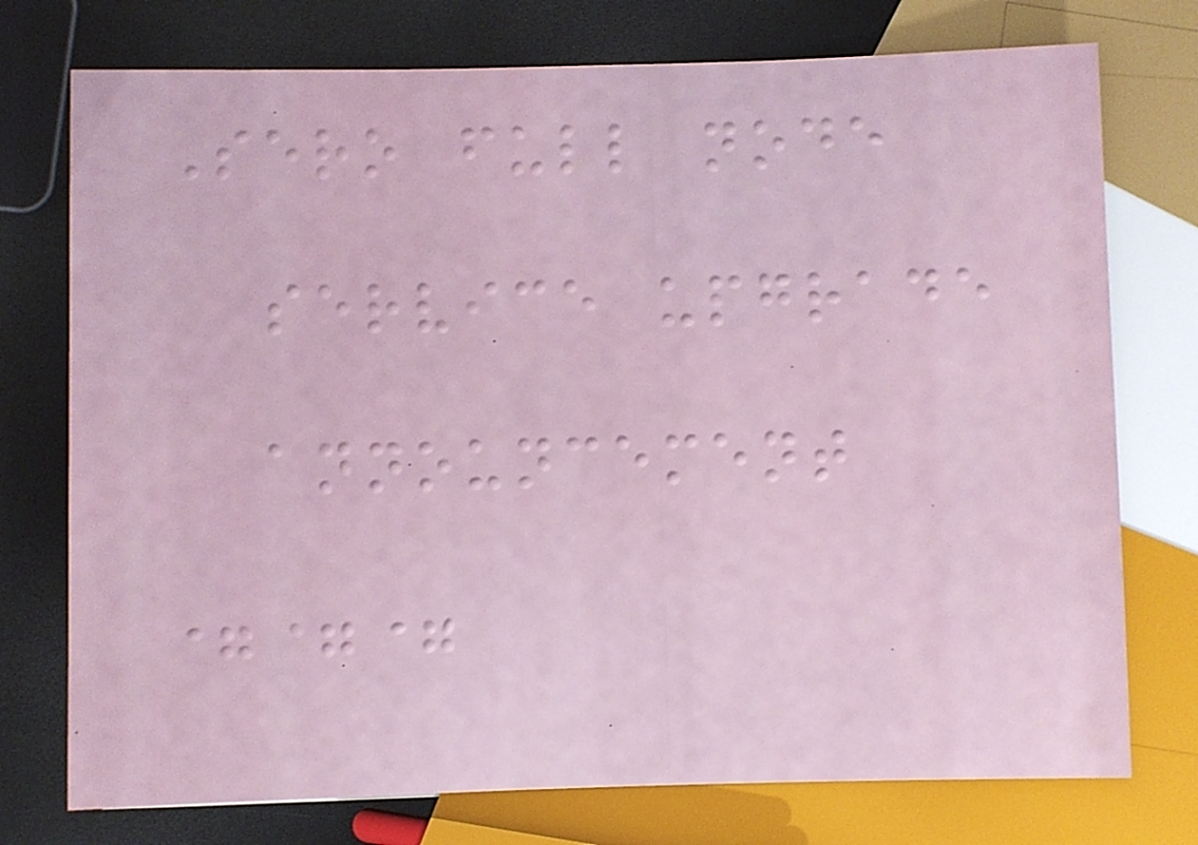Sero full node
service upgrade
announcement
===
